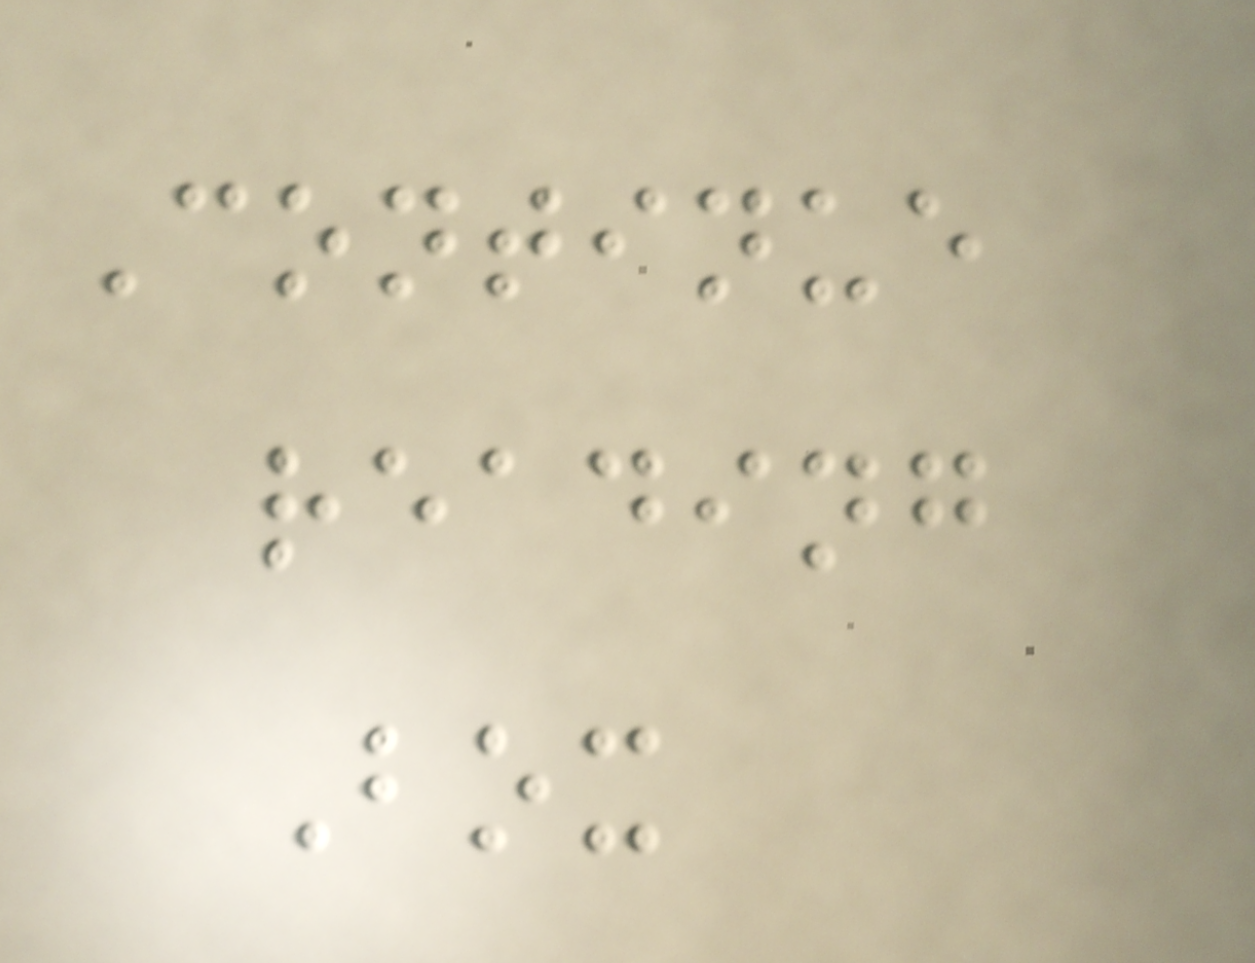Continue
reading
Box
